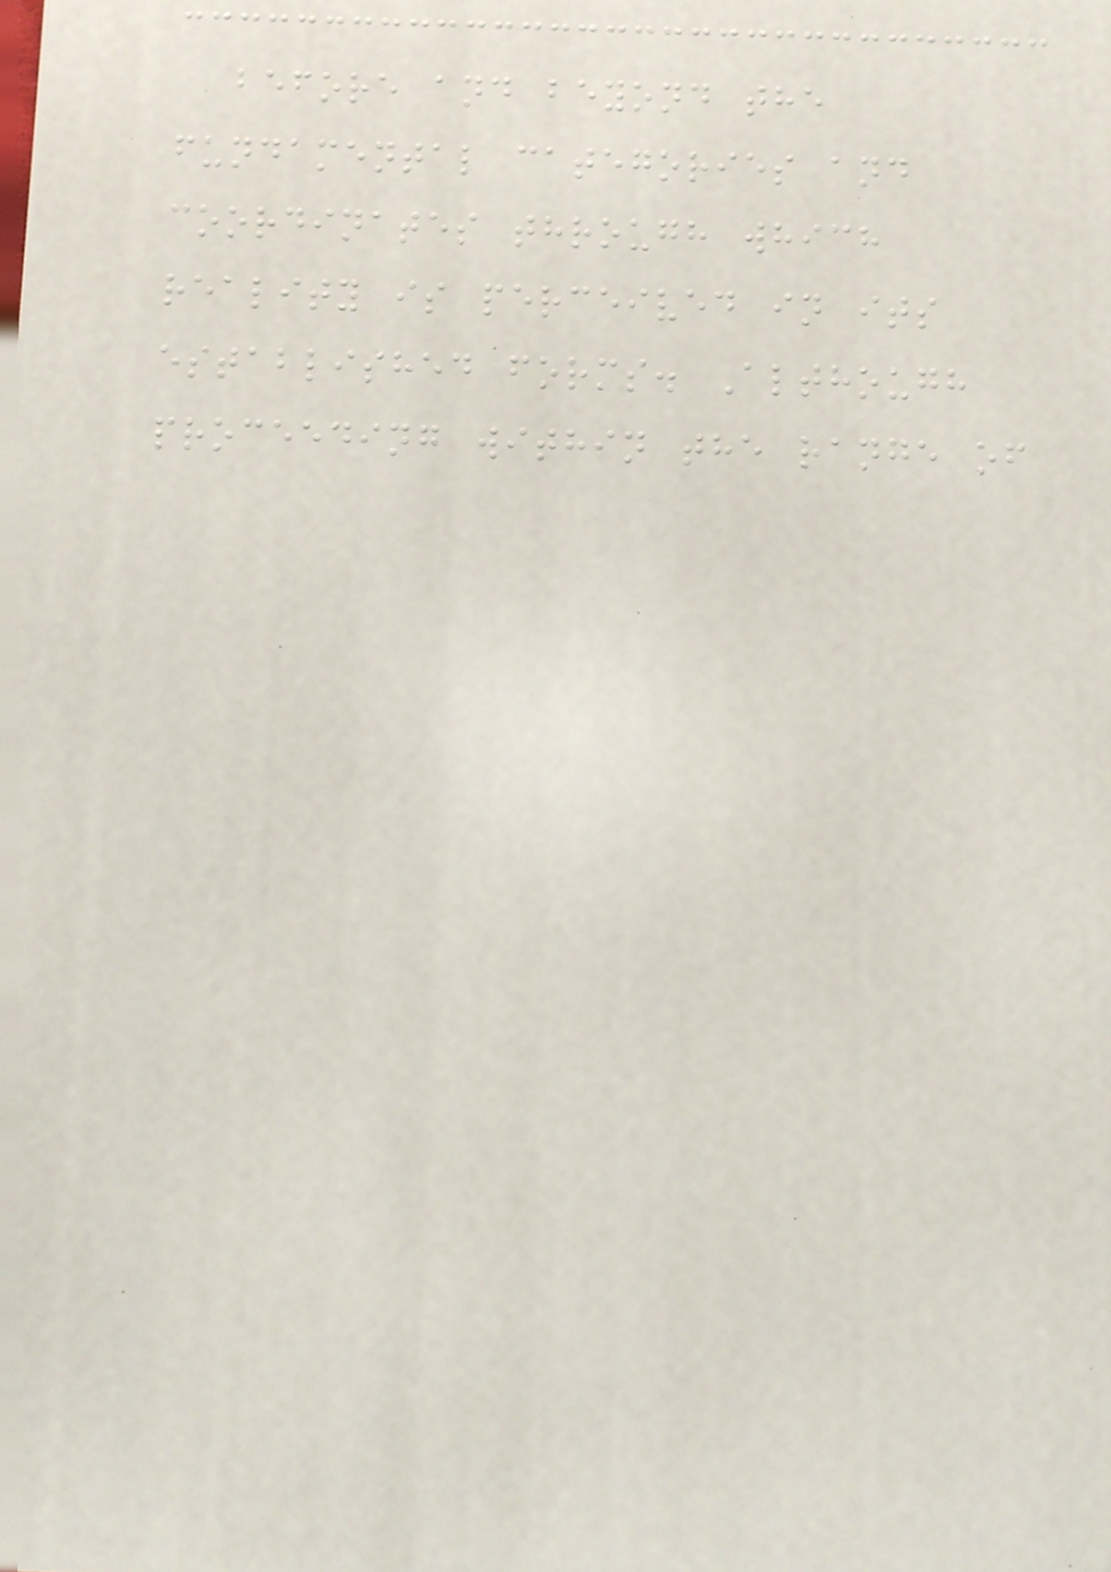before and beyond the
fundamental categories and
coordinates through which
reality is perceived in its
established forms. Although
proceeding within the range of
